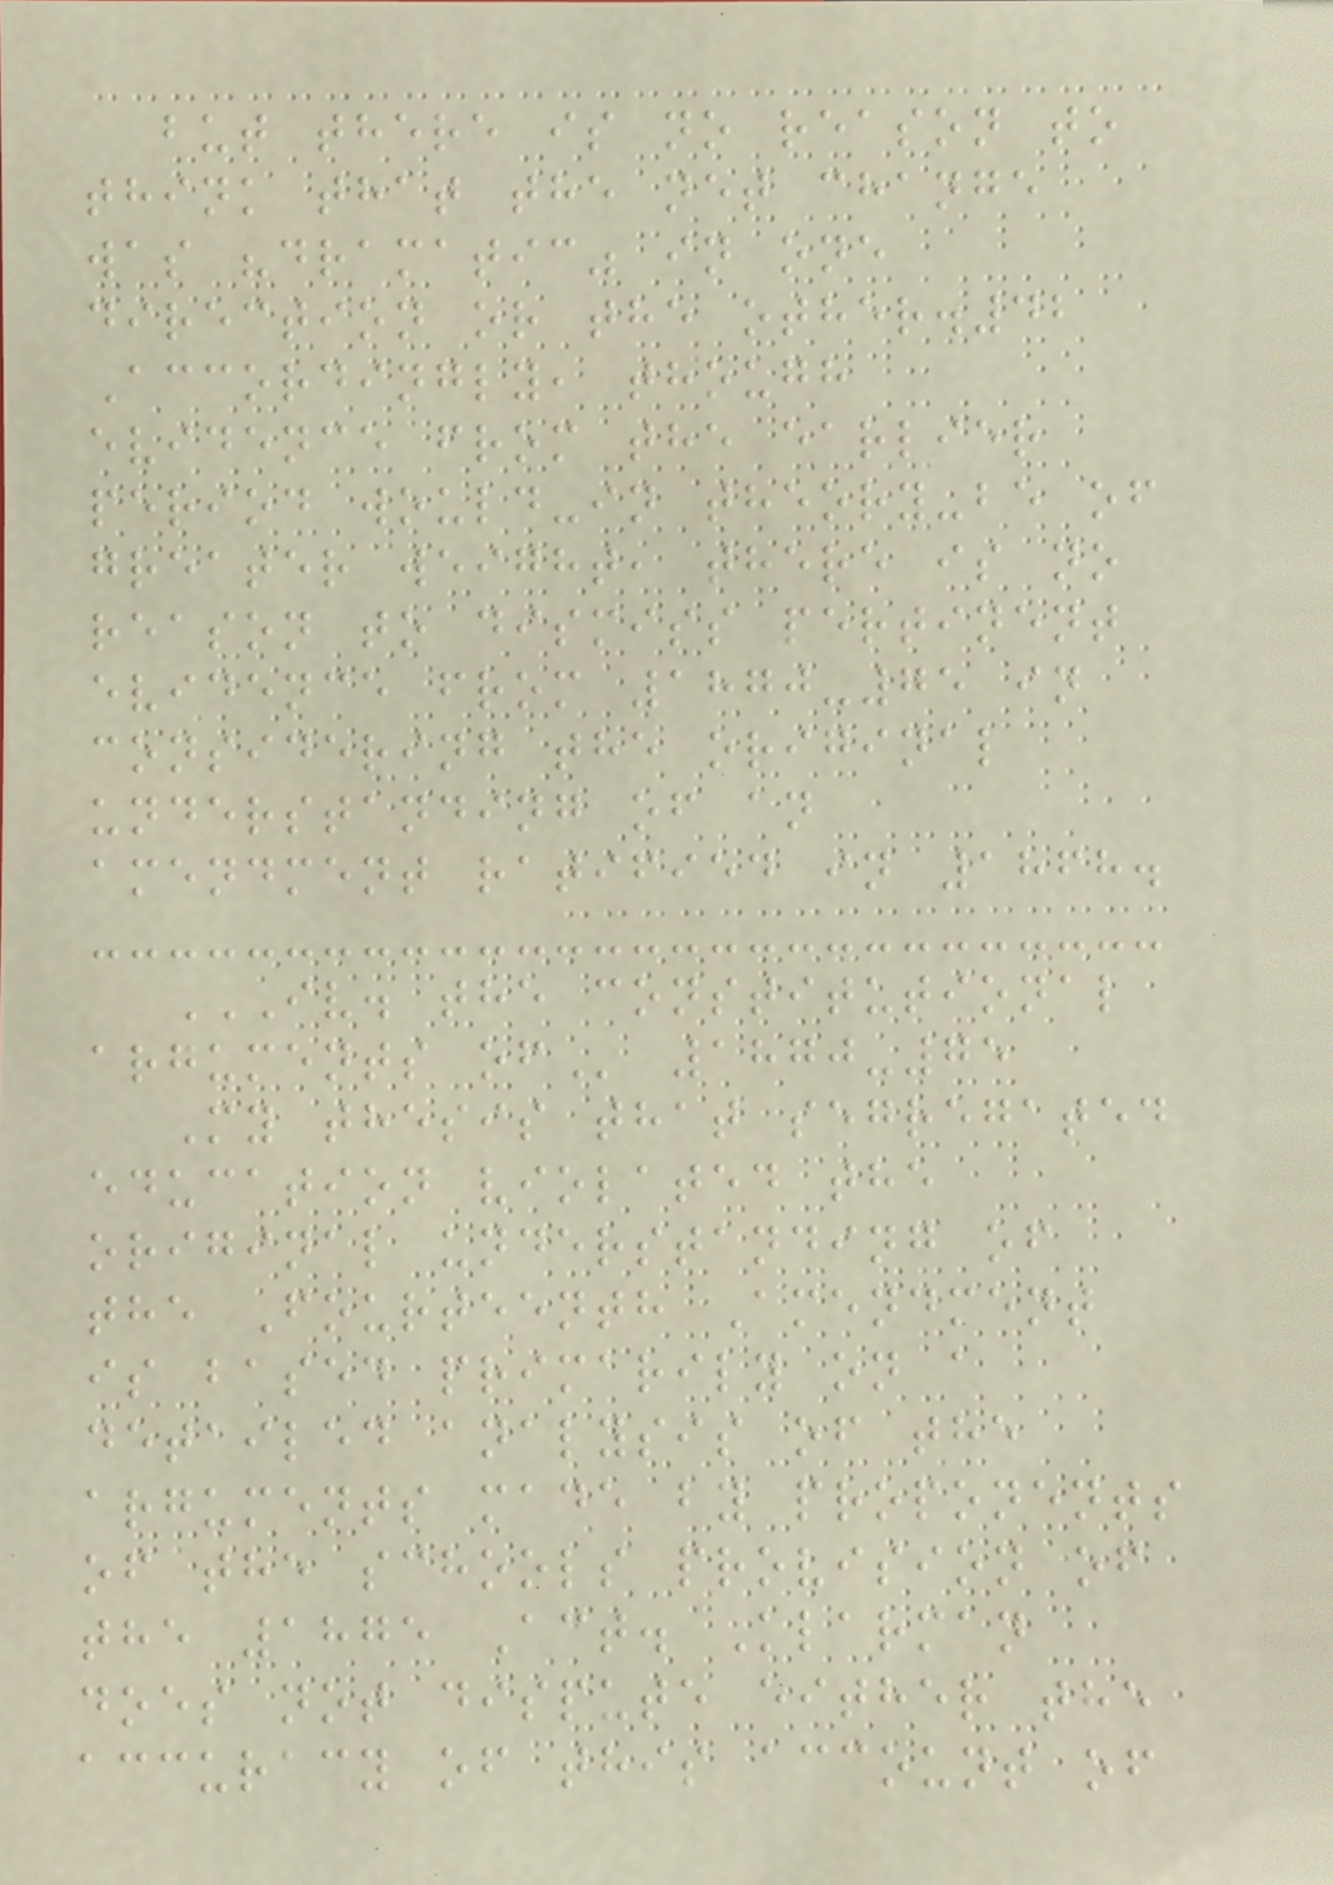but there is no reason to
think that the net change
was "dramatic" in one
direction or the other.42
Accordingly, though
evidence from the earlier
period would-in theory-be of
greater weight, there is no
reason to dismiss pertinent
evidence from 1870-75 in
considering the original
understanding of an
amendment ratified in 1868.
IV. THE CONSTITUTIONAL
ARGUMENTS OF 1870-75
My thesis that segregated
education violated the
original understanding of
the Fourteenth Amendment
is based primarily on a
detailed analysis of the
arguments made by proponents
of the schools provision of
the 1875 Act. Klarman
does not dispute either the
accuracy of this account of
